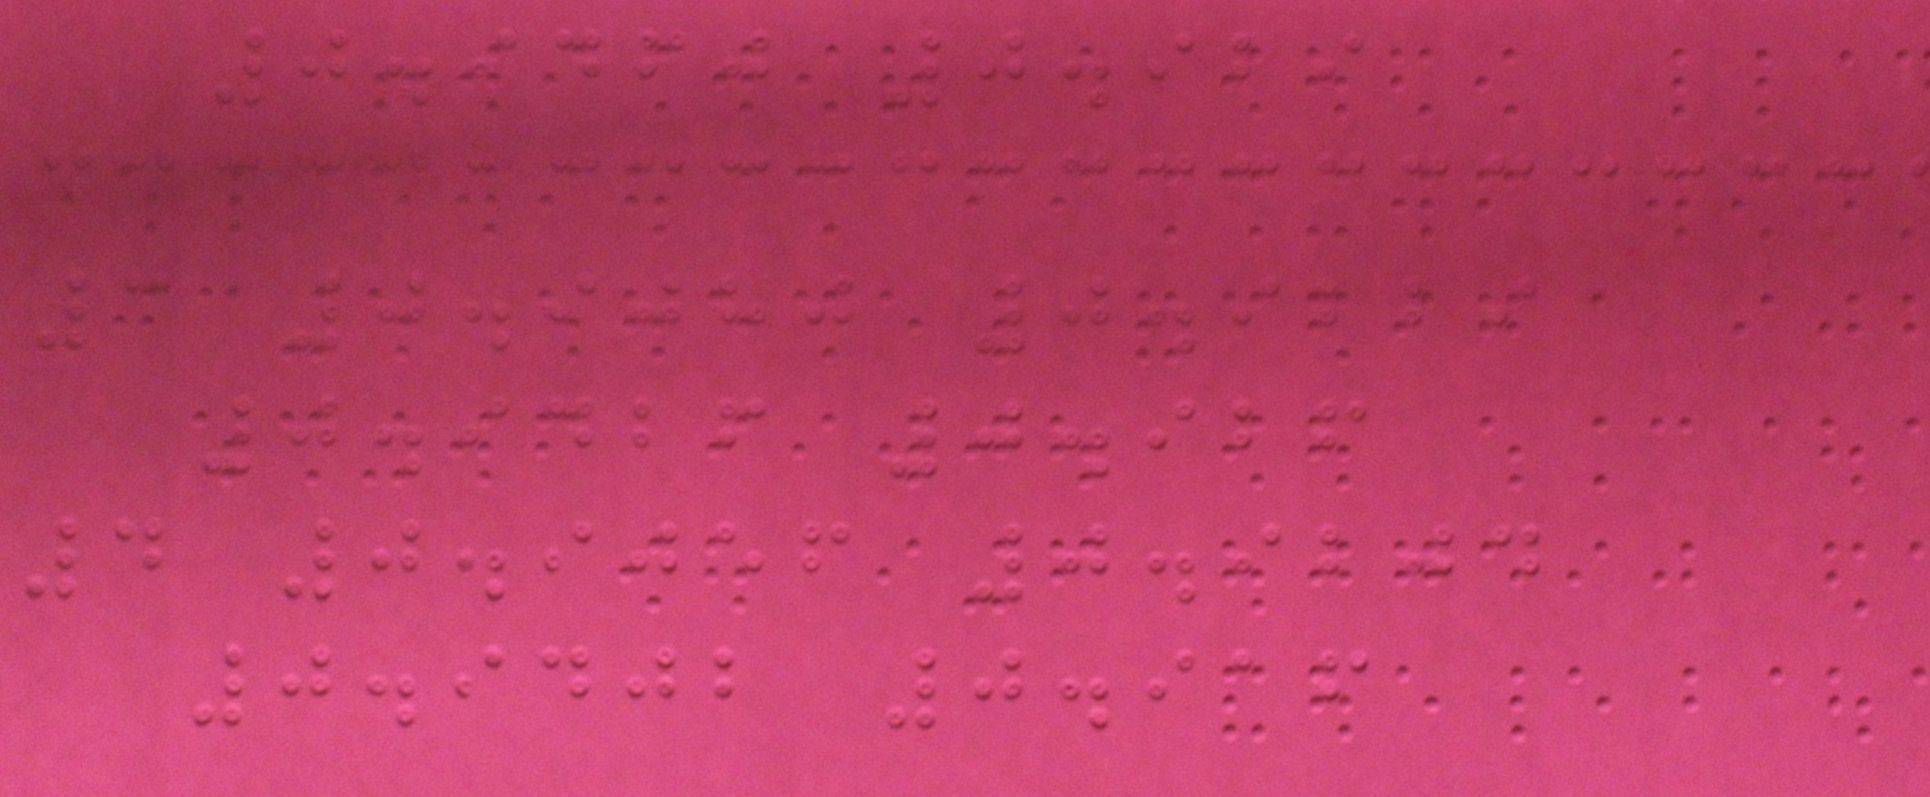0.9460 0.929
3 0.9080 0.9229
0.9426 0.926
4 0.9056 0.9204
0.9402 0.916
